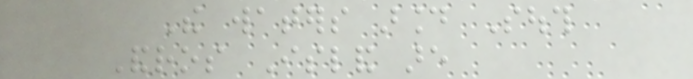The waters around South
Andros Island are
